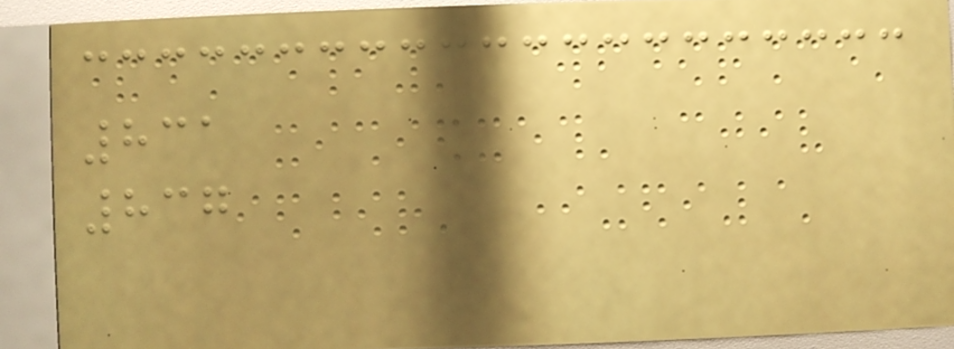831
837
